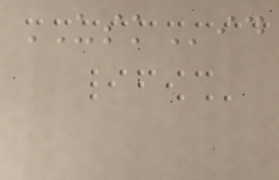USKid
